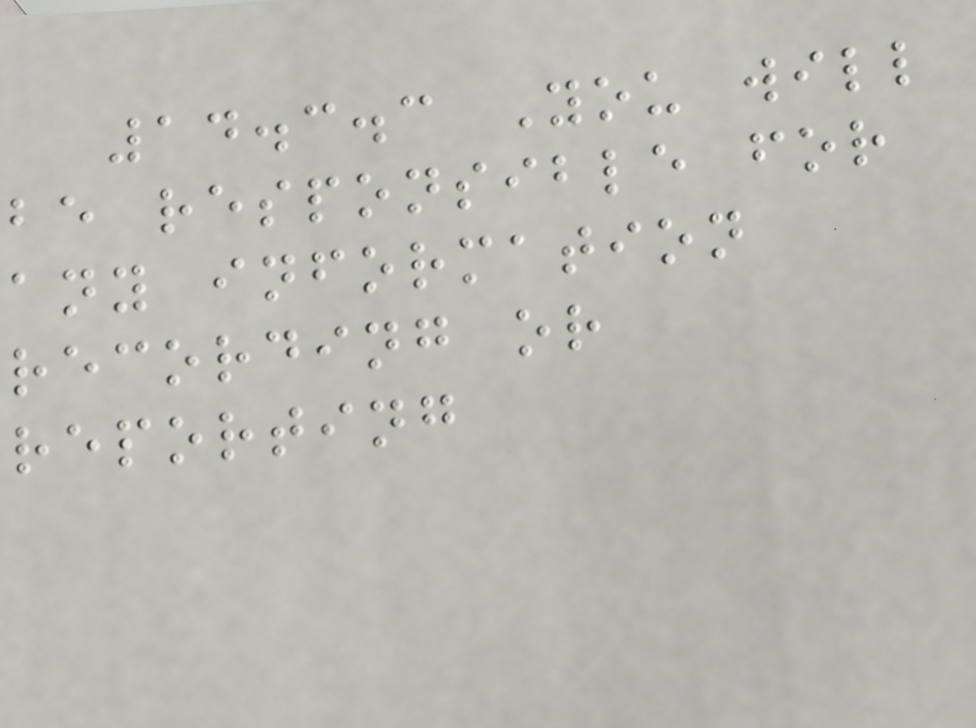14.3.3 You will
be responsible for
any information
recording or
reporting
